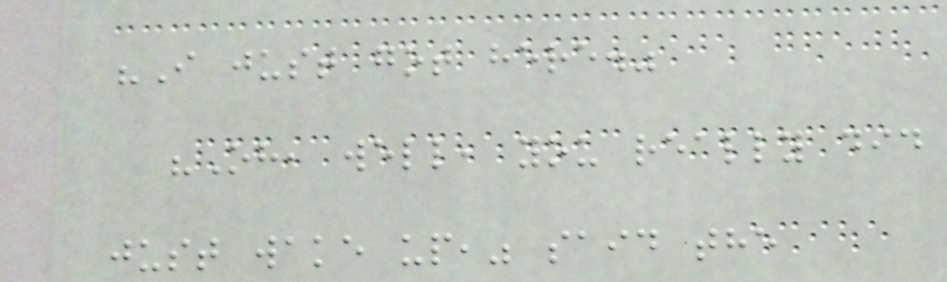"I just got here."
"Oh, well, you really did
just wake up," said the
